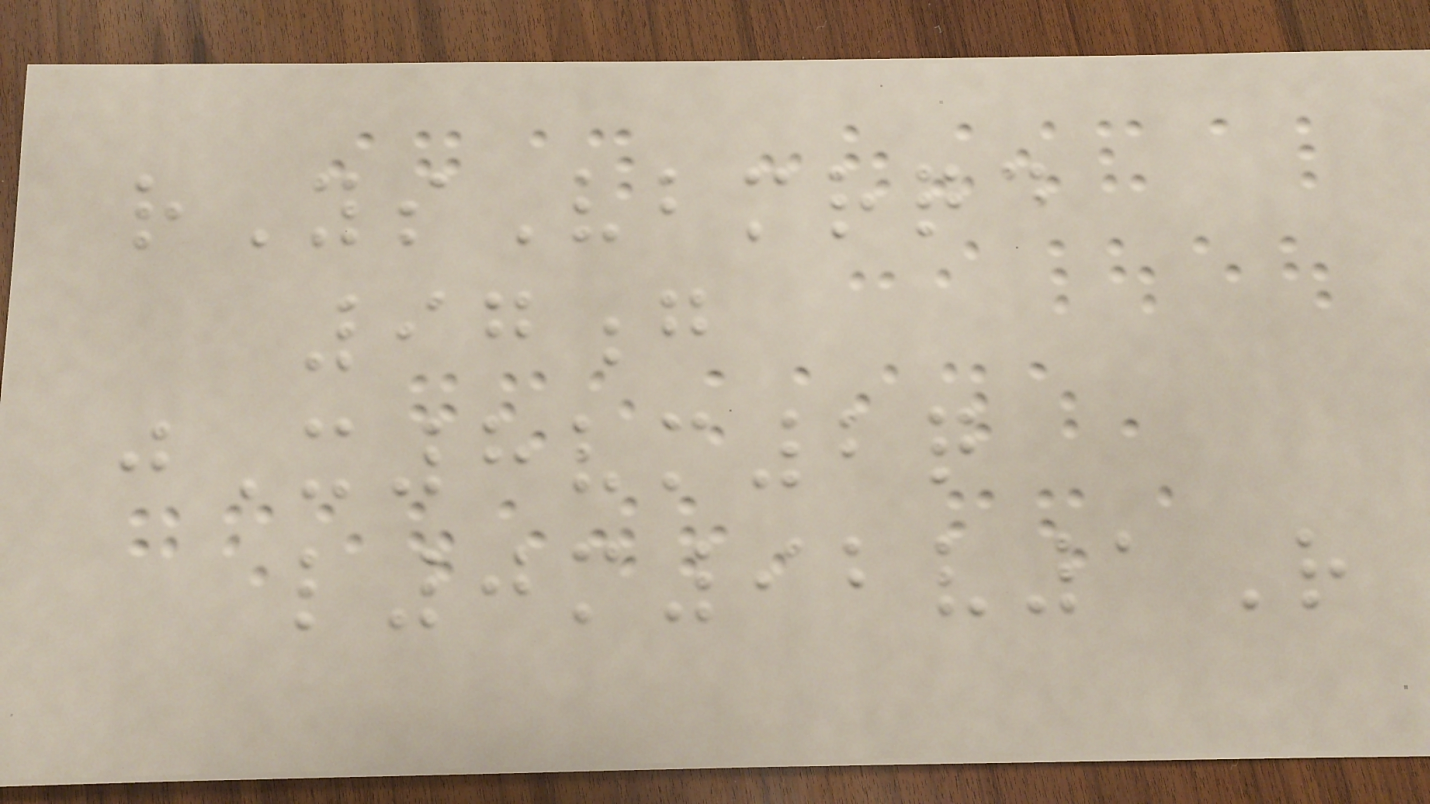rYsVbmrqd
97g
jX8vm2q
l0m92v1R
